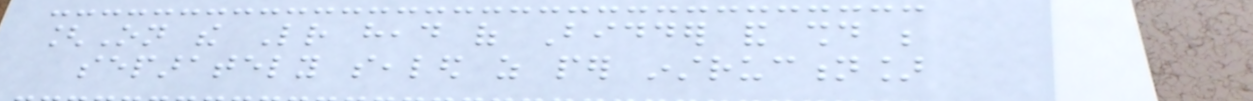[On the Letter head of Bidder and should be
separately sealed as per instruction]
